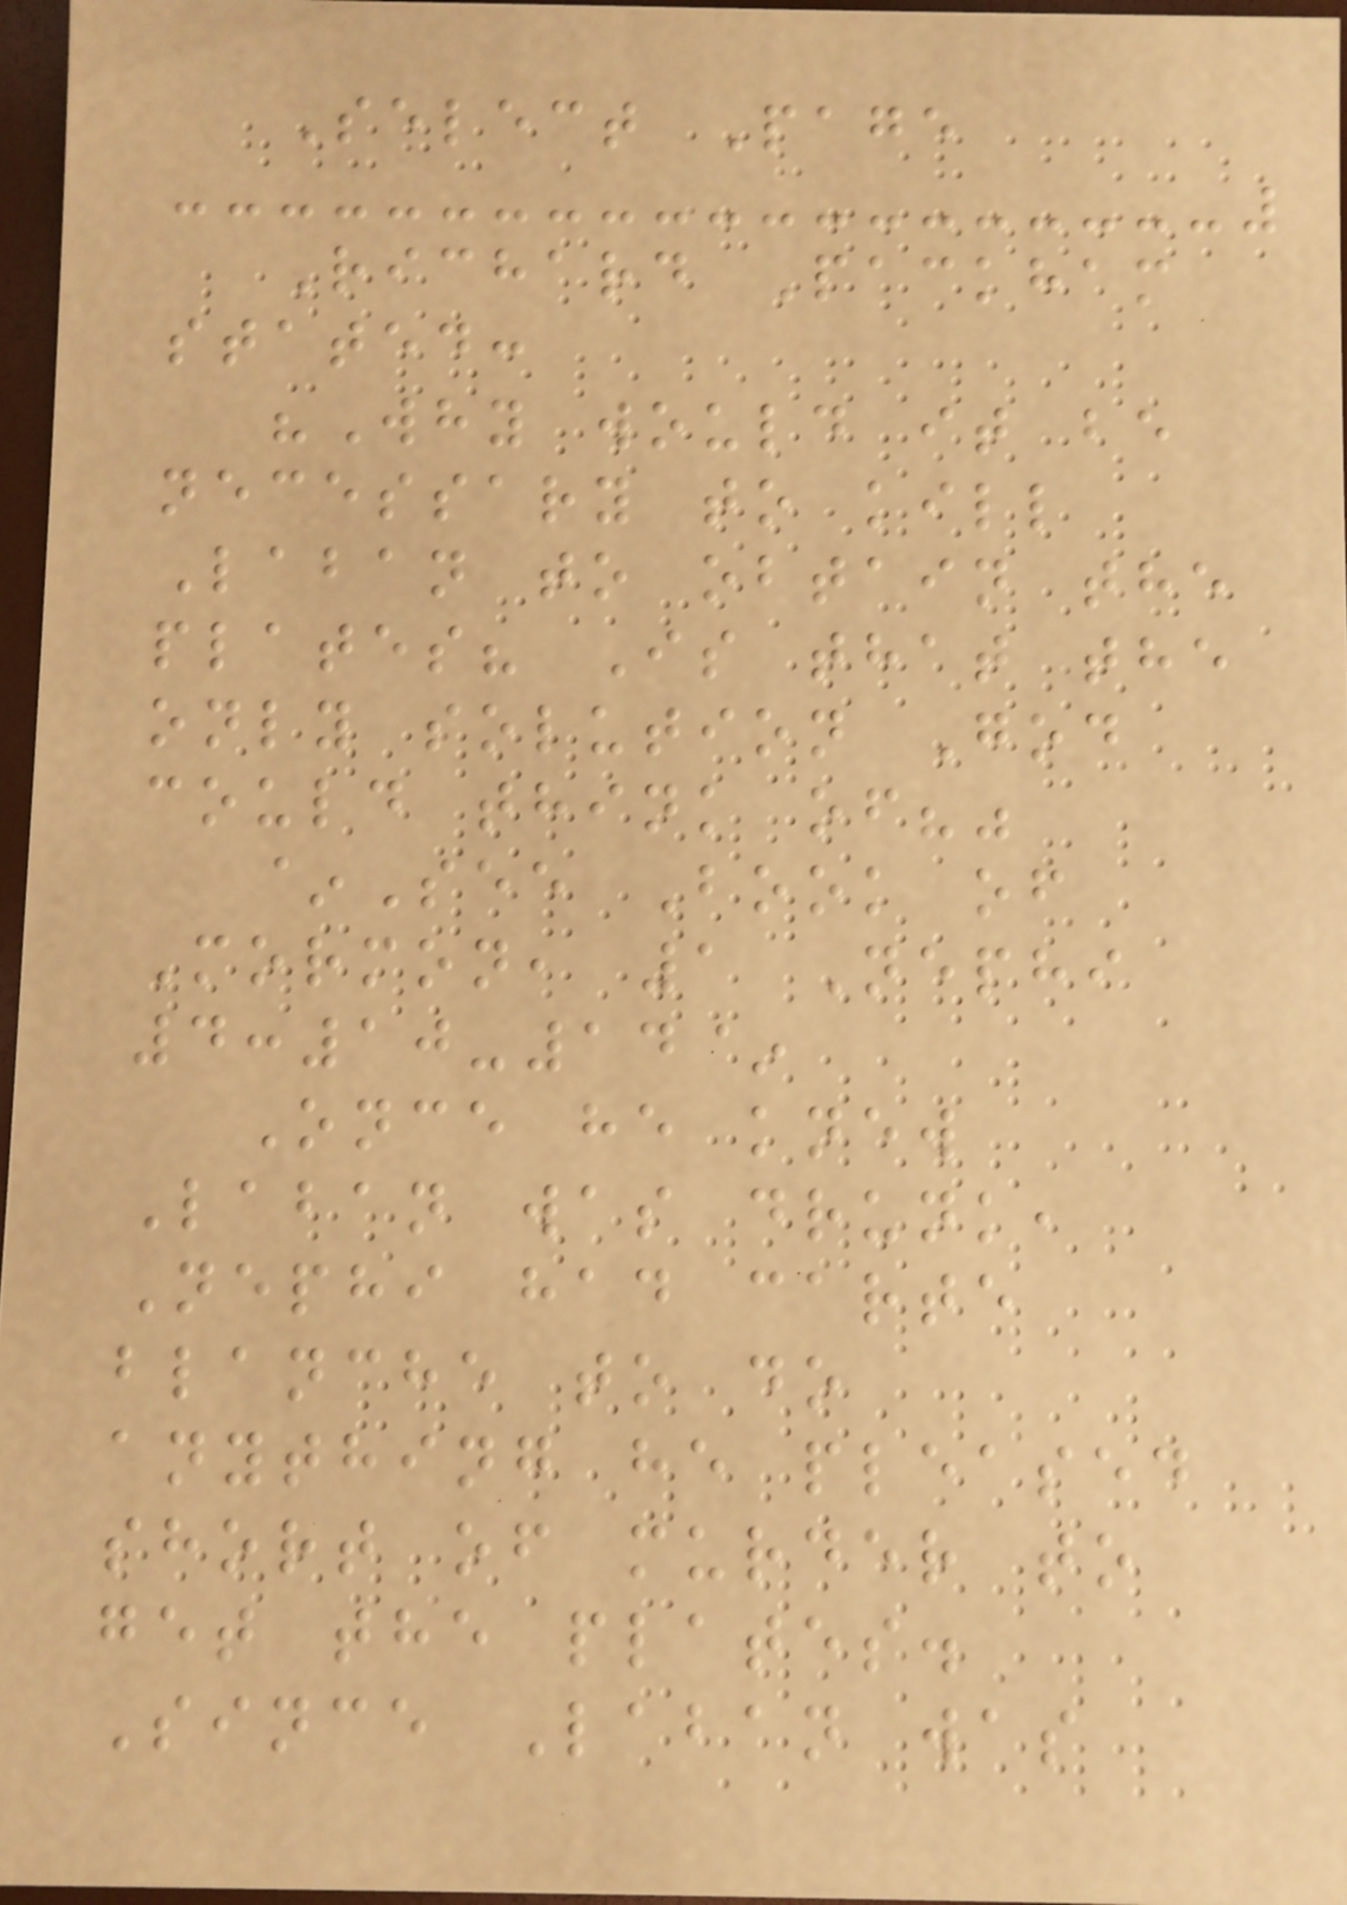Select Page
Richard Packham
stated:
"Why would it be
necessary to kill
Laban to obtain the
plates? Is that the
only solution God
could think of?"
~See Book of
Mormon, 1 Nephi
4:10-14~
Once he knew
Laban was drunk,
Nephi had carte
blanche to do
anything he pleased
short of murder to
get the plates.
Since Laban was
